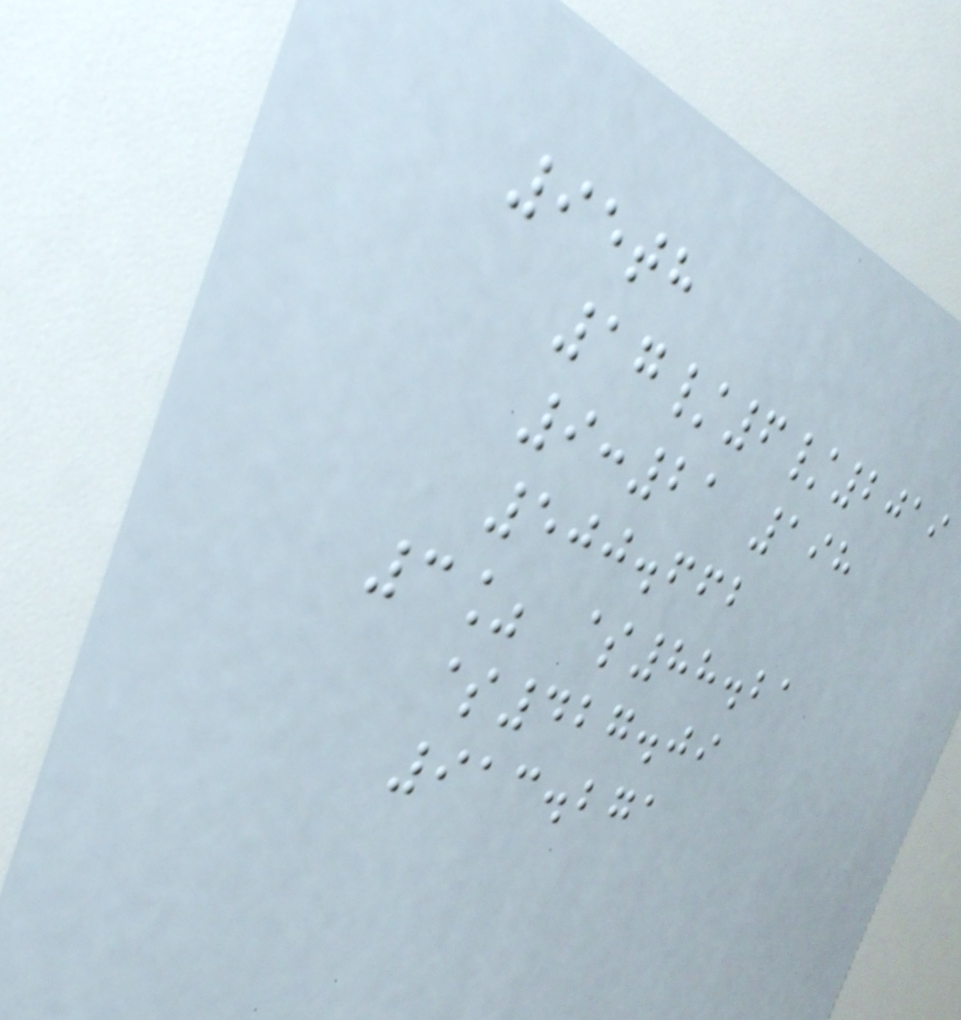95th
17/6/2019
9:21 198
500.662
3% $88.21
$427.09
913.271
